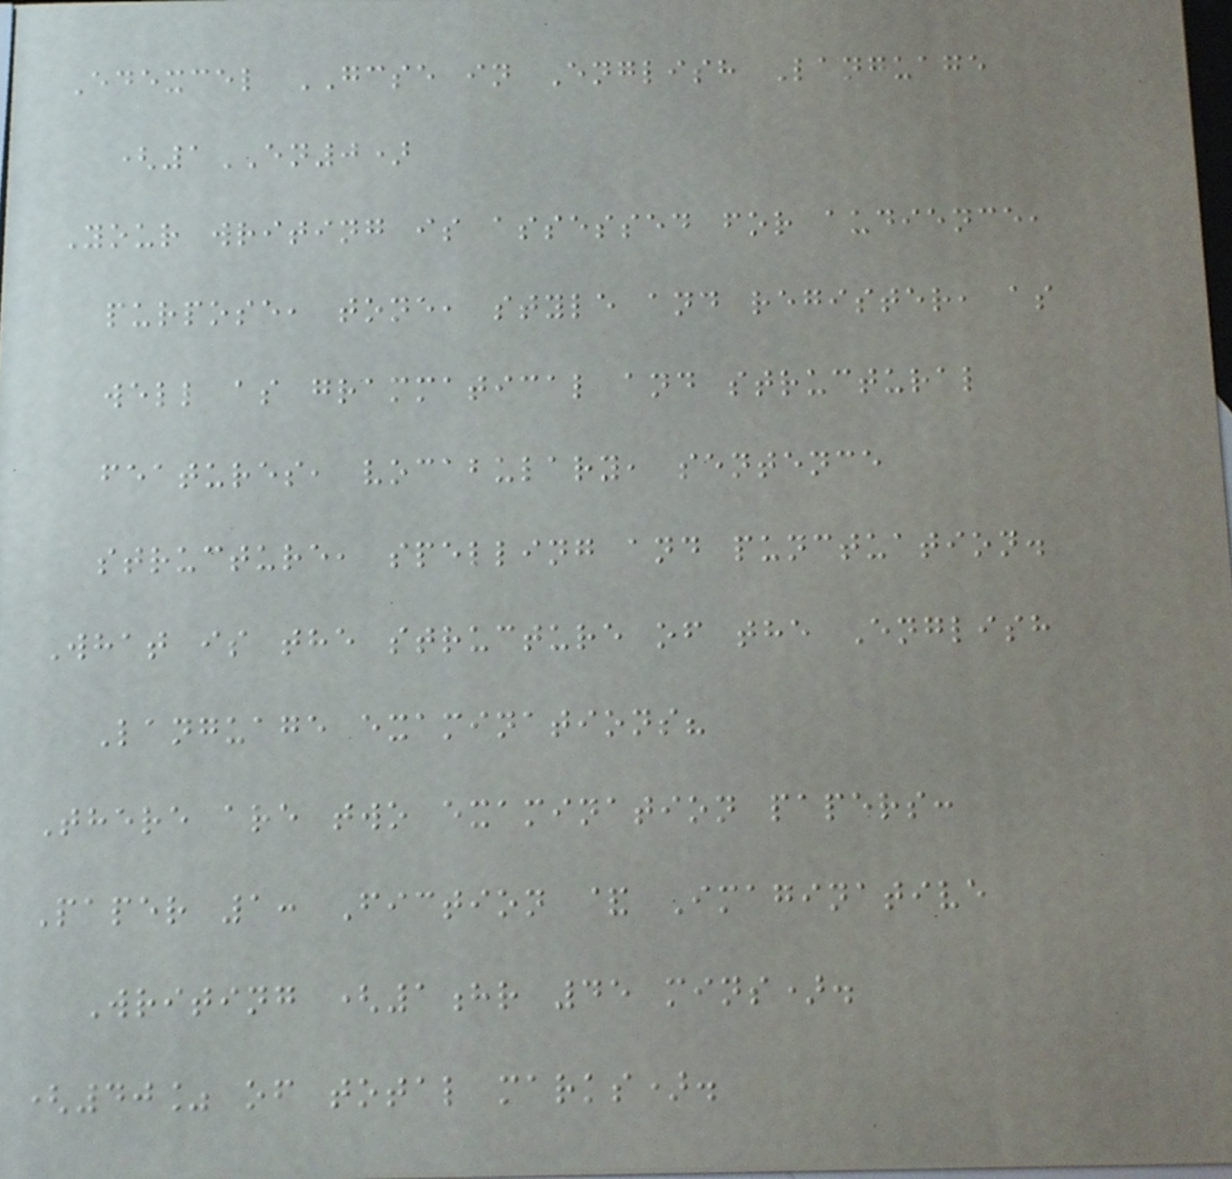Edexcel GCSE in English Language
(1EN0)
Your writing is assessed for audience,
purpose, tone, style and register, as
well as grammatical and structural
features, vocabulary, sentence
structure, spelling and punctuation.
What is the structure of the English
Language examinations?
There are two examination papers:
Paper 1: Fiction & Imaginative
Writing (1hr 45 mins).
(40% of total marks).
